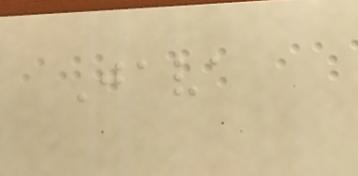Java
